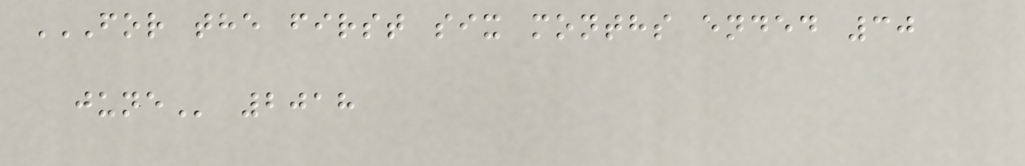FOR THE FIRST SIX MONTHS ENDED 30
JUNE 2018
